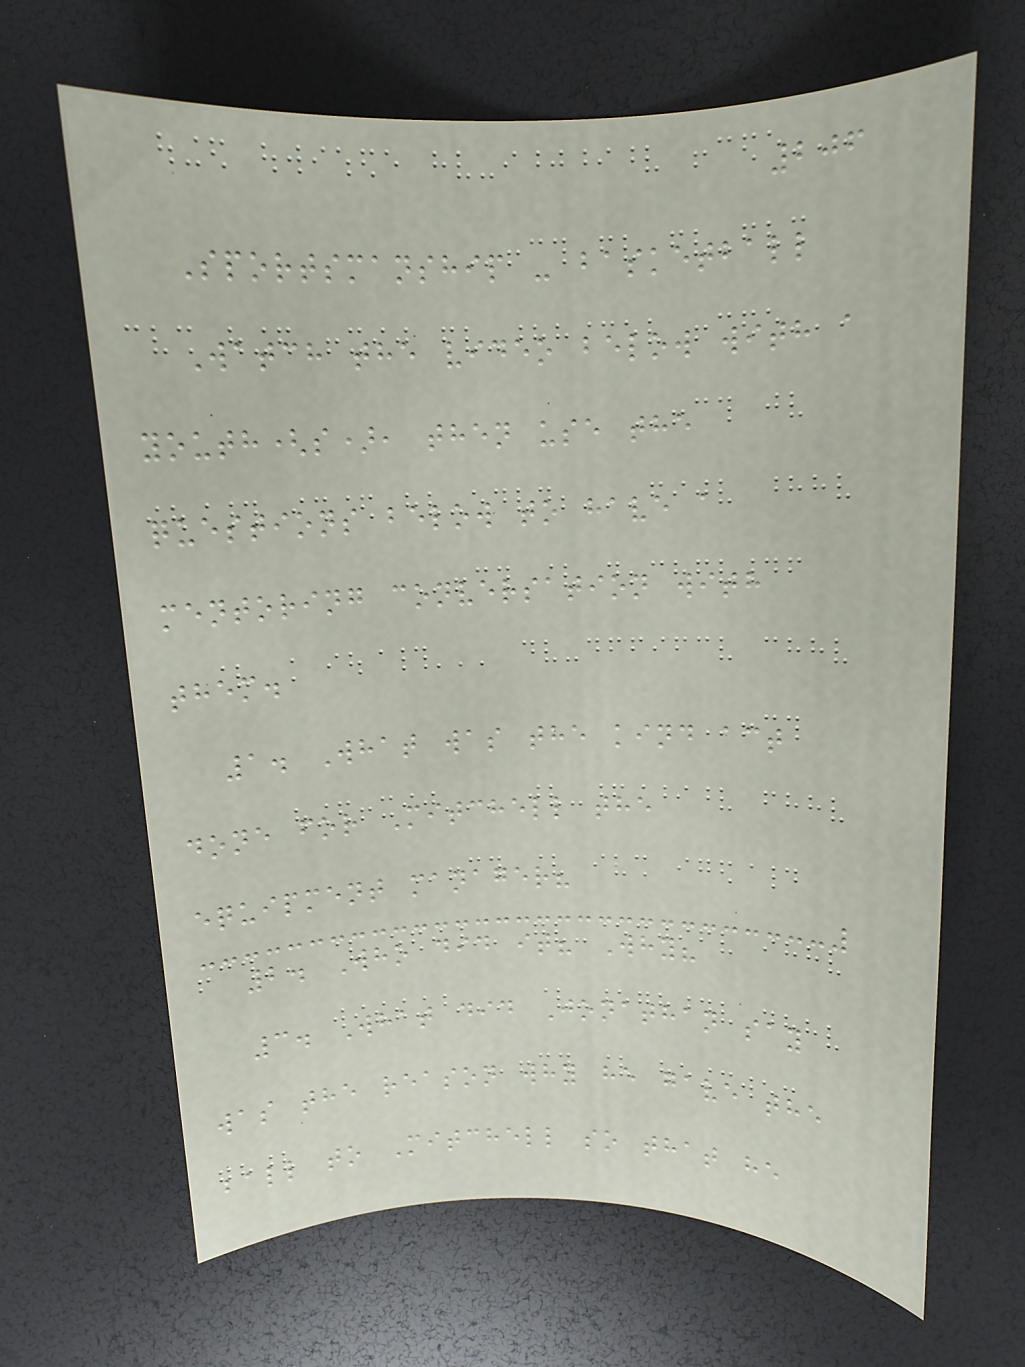206
Sportsmanship - basketball
Watch the video below with a
youth(s), then use the
questions below to have a
mentoring conversation with
them.
1. What was the kind act
done for Mitchell the
equipment manager?
2. Who did it? Why?
3. What did Jonathan say
was the reason why he gave the
ball to Mitchell so that he
